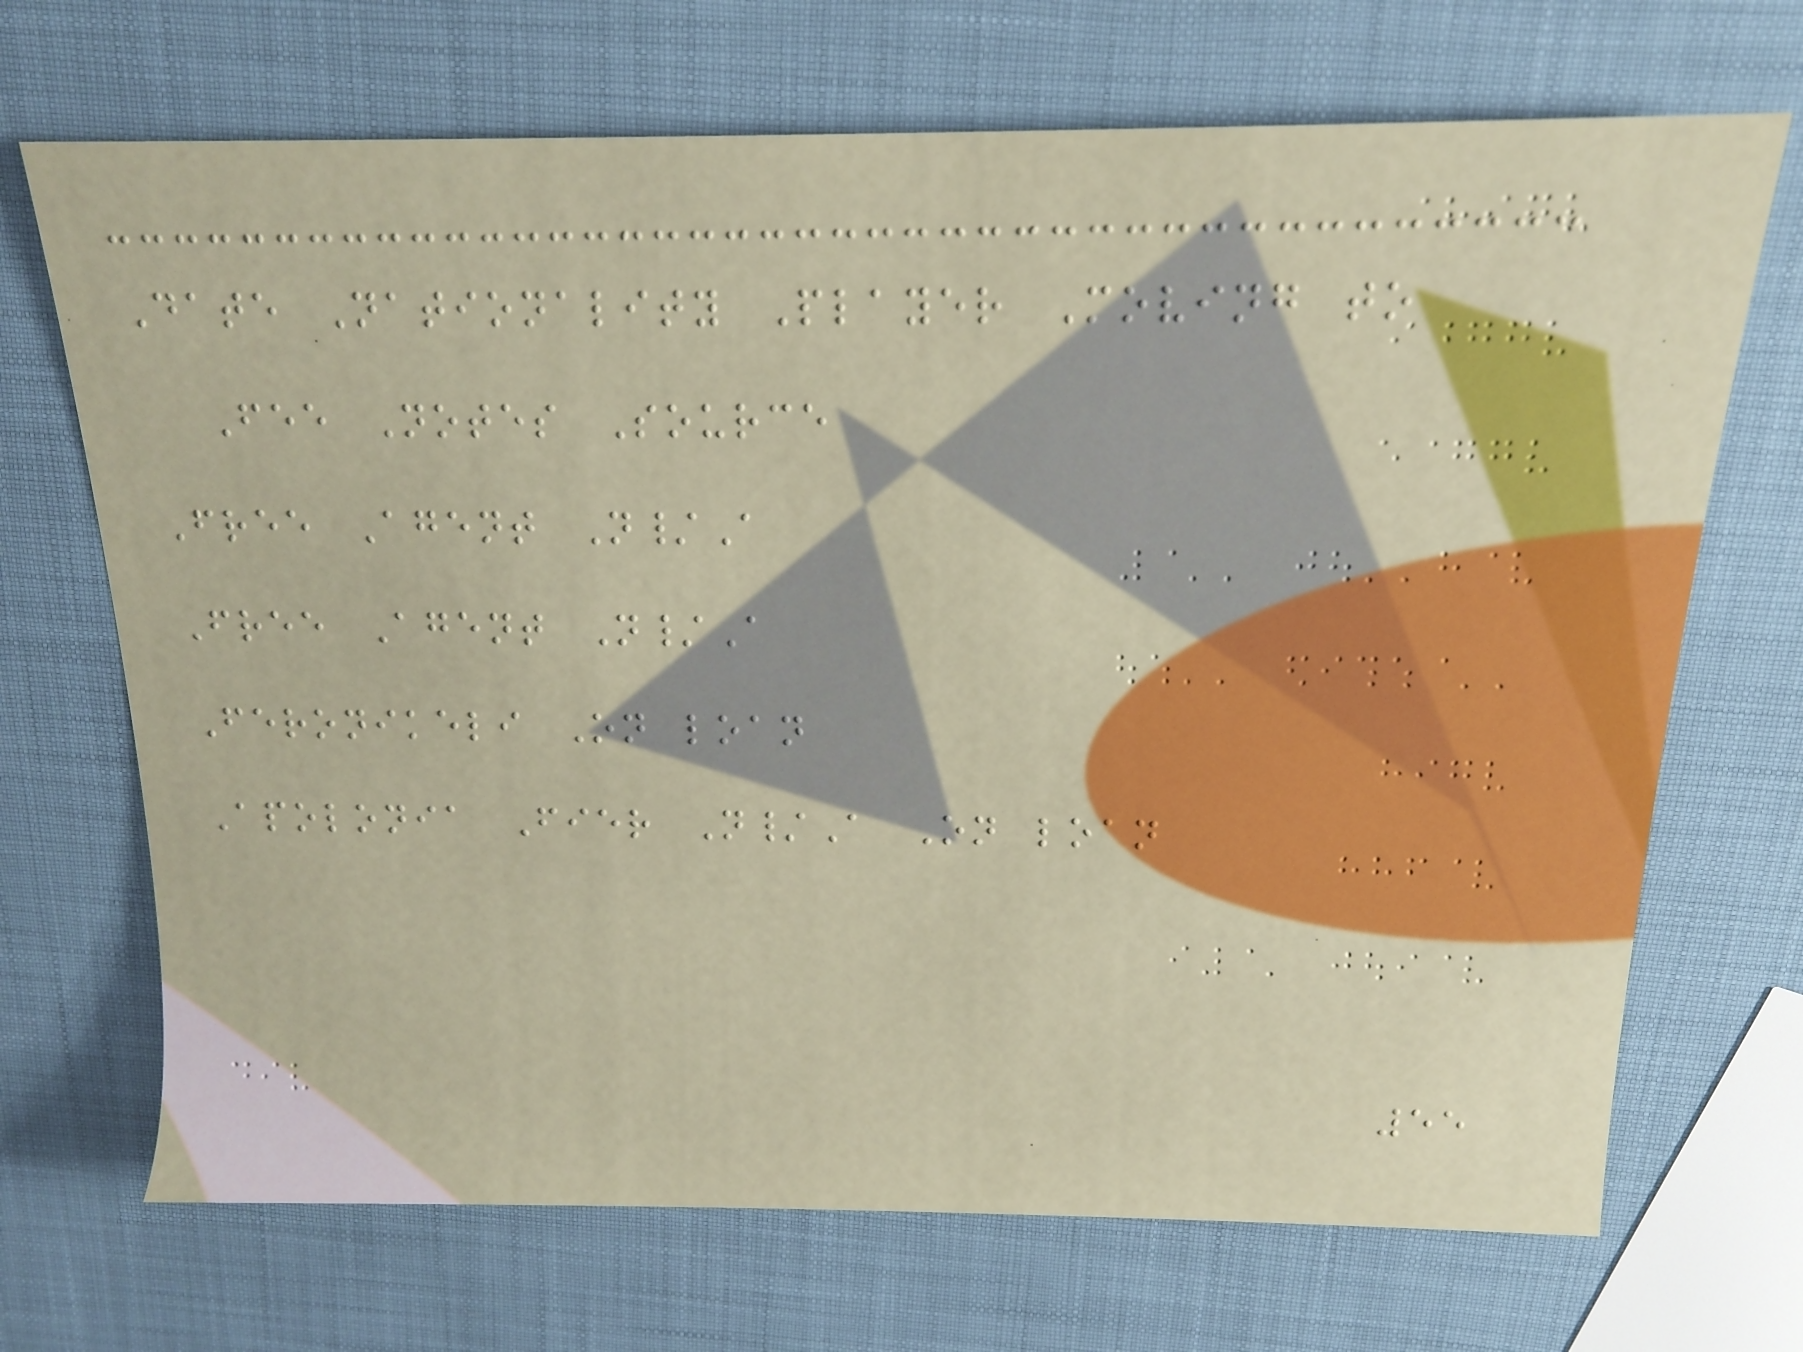Date Nationality Player Moving to
Fee Notes Source
Free Agent N/A
Free Agent N/A
Feronikeli On loan
Apolonia Fier N/A On loan
55
